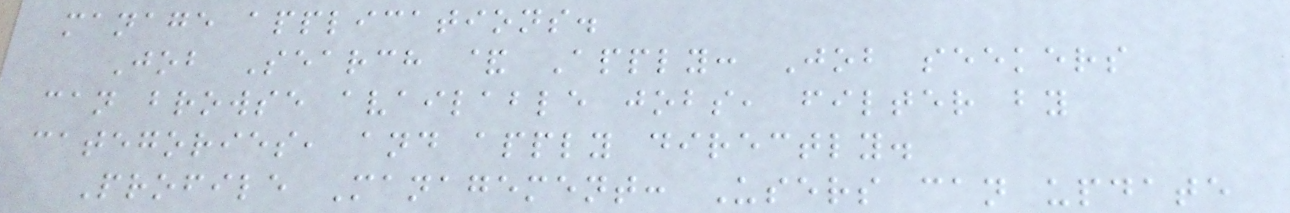manage applications.
Job Search & Apply: Job seekers
can browse available jobs, filter by
categories, and apply directly.
Profile Management: Users can update
